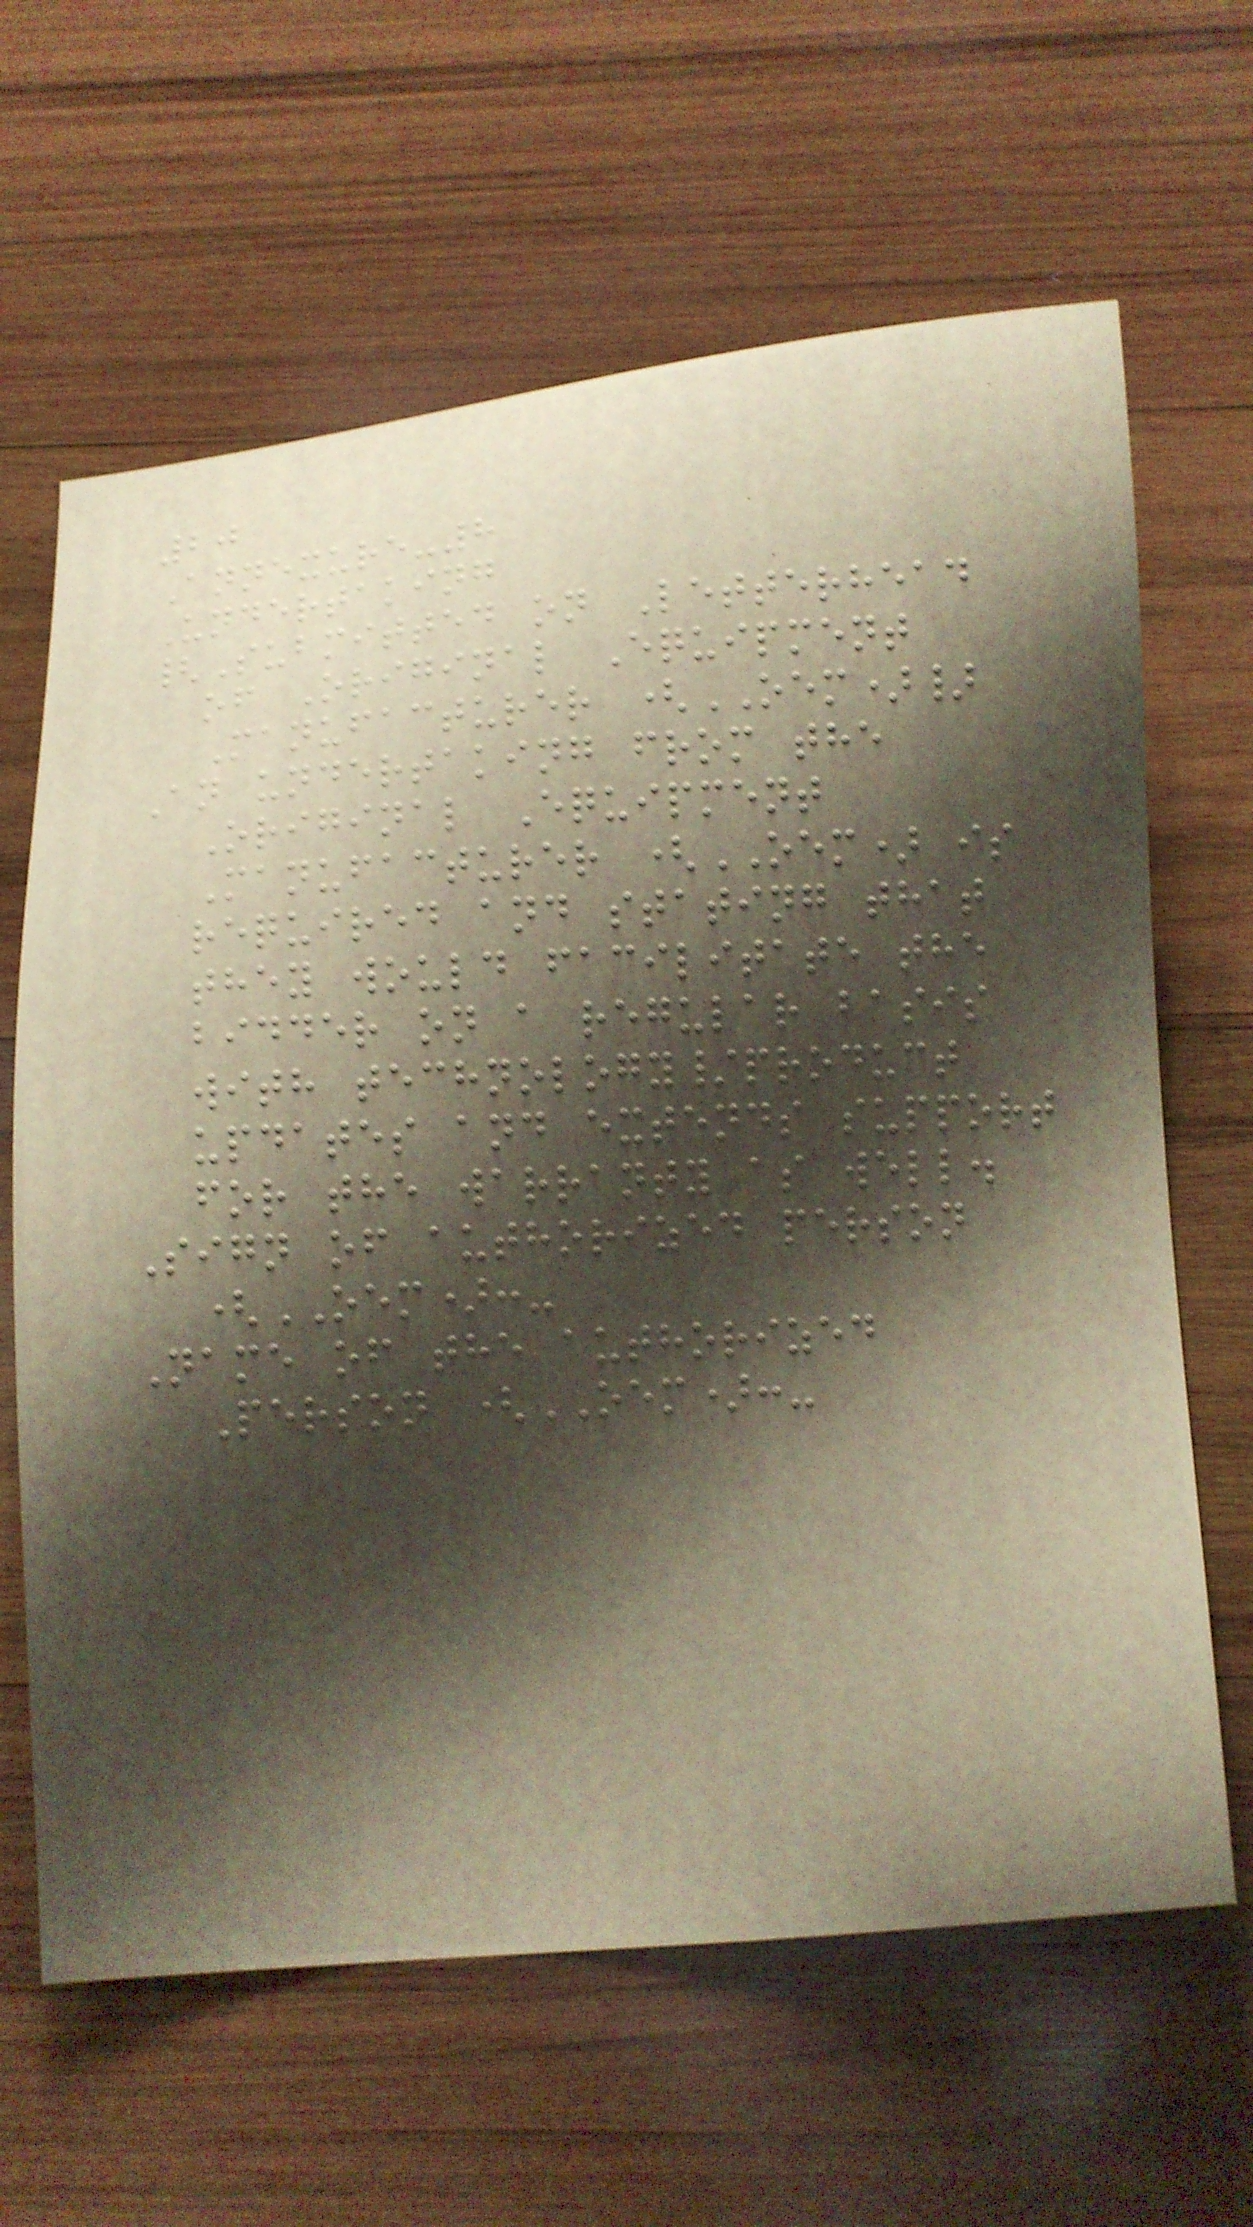20
Annexure-8
Undertaking
{Submitted on Letterhead
of Original Equipment
Manufacturer (OEM)}
An undertaking from the
Original Equipment
Manufacturer (OEM) is
required and stating that
they would facilitate the
bidder on a regular basis
with technology/product
updates and extends support
for the warranty as well.
Sign of authorized person
(OEM):-
Name of the authorized
Person (OEM):-
